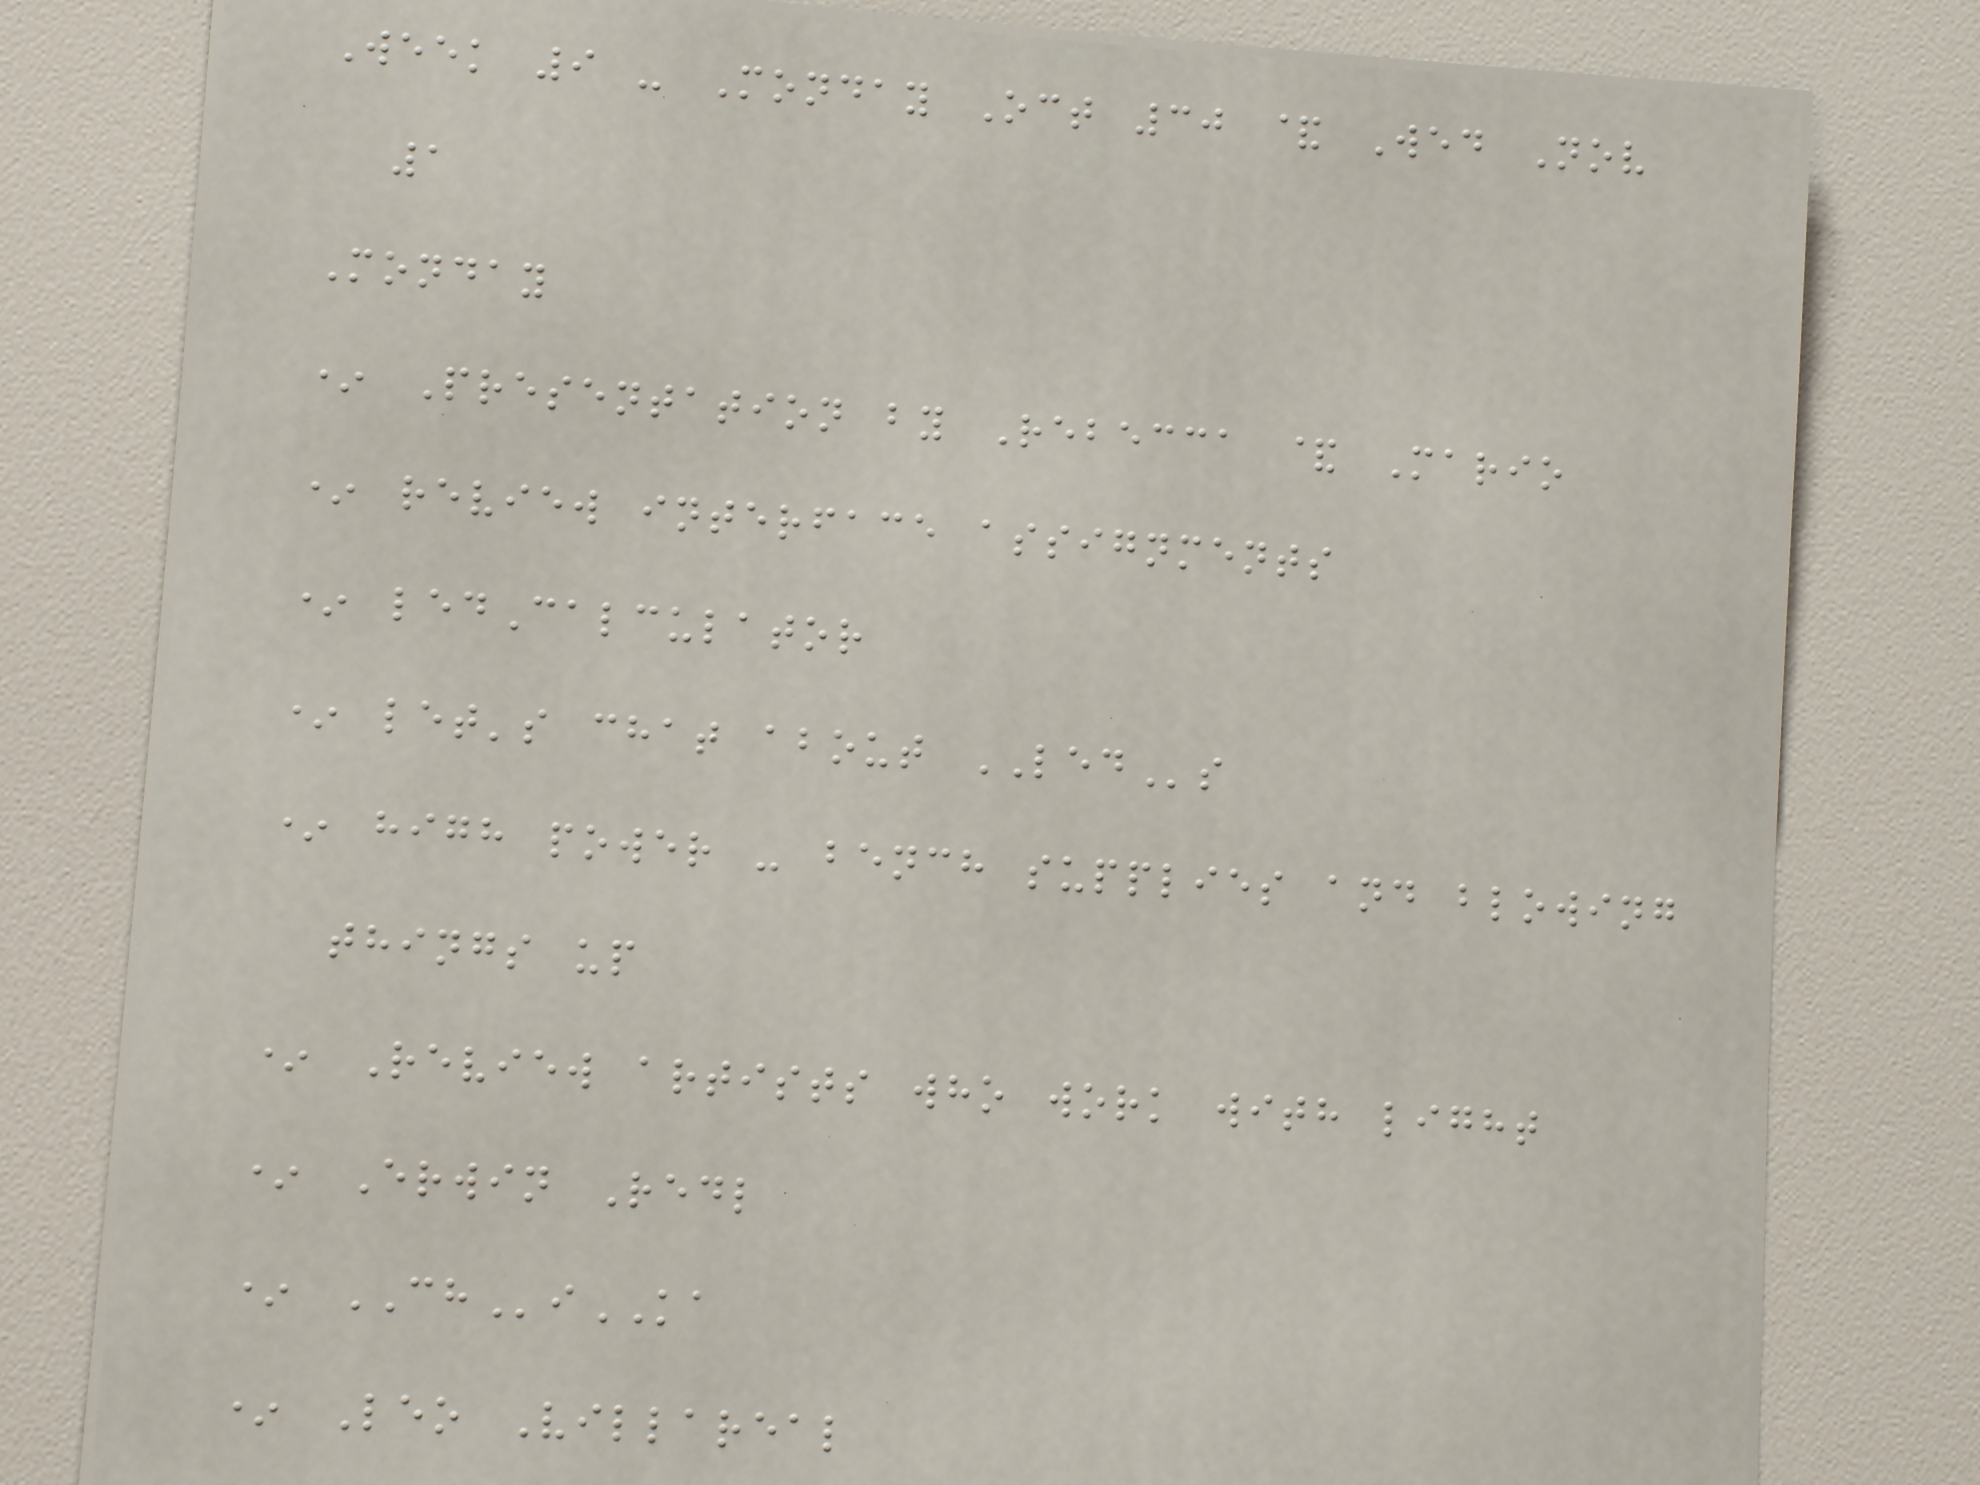Week 9 - Monday Oct 30 & Wed Nov
1
Monday
* Presentation by Rebecca & Mario
* review interface assignments
* ledCalculator
* let's chat about LEDs
* high power - bench supplies and blowing
things up
* Review artists who work with light
* Erwin Redl
* CHiKA
* Leo Villareal
